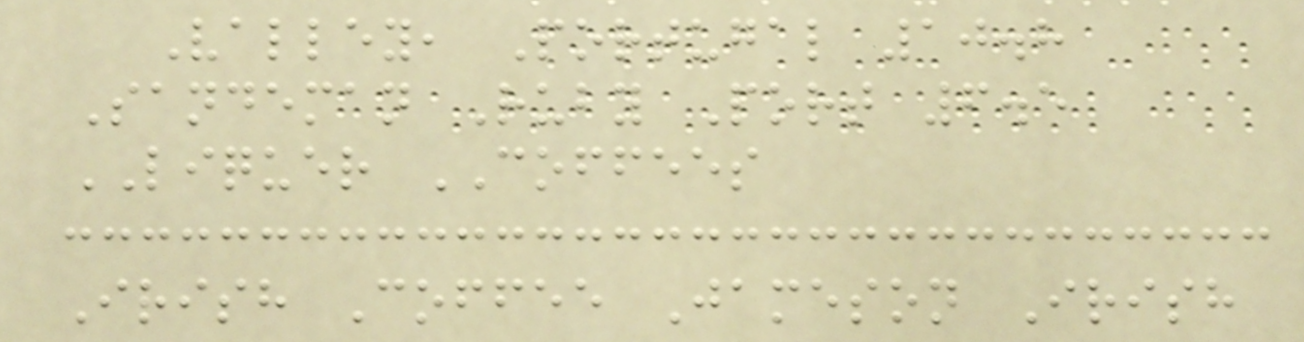Valley, Portugal 10.8
Sandeman Ruby Port 6.5
LIQUER COFFEES
Irish Coffee Jameson Irish
